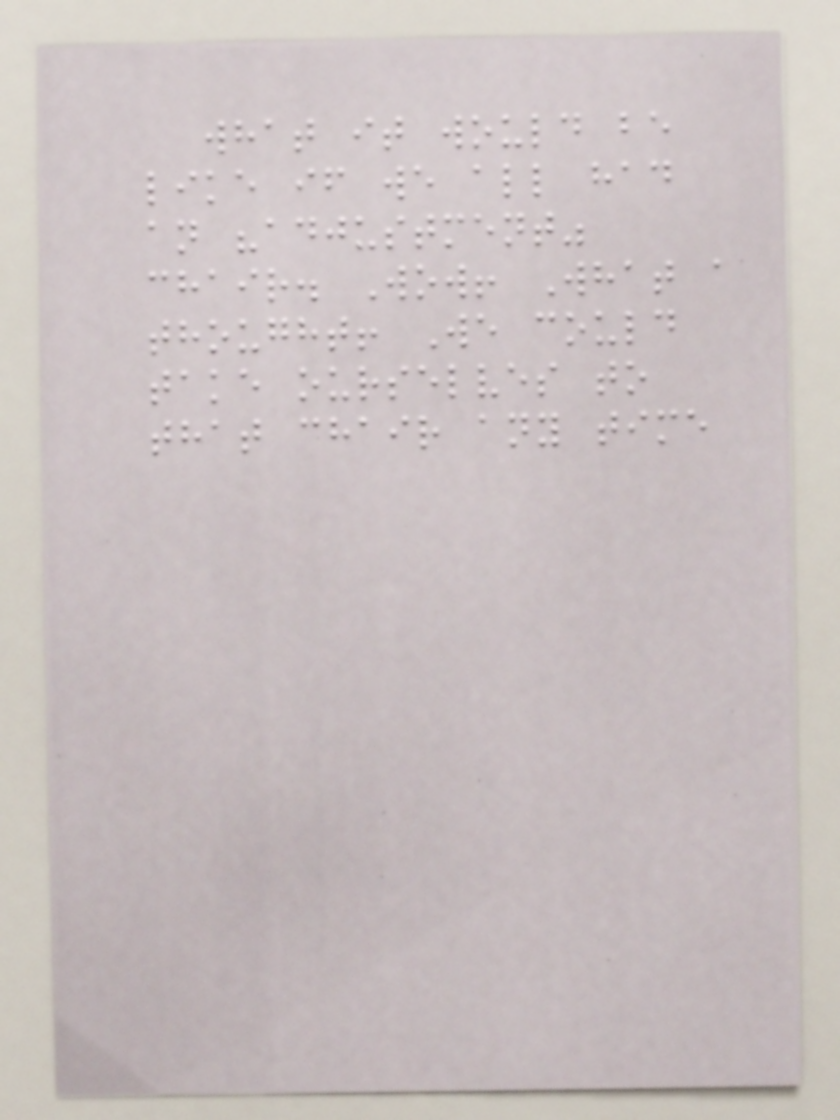what it would be
like if we all had
an "adjustment"
chair. Wow! What a
thought! We could
take ourselves to
that chair any time
